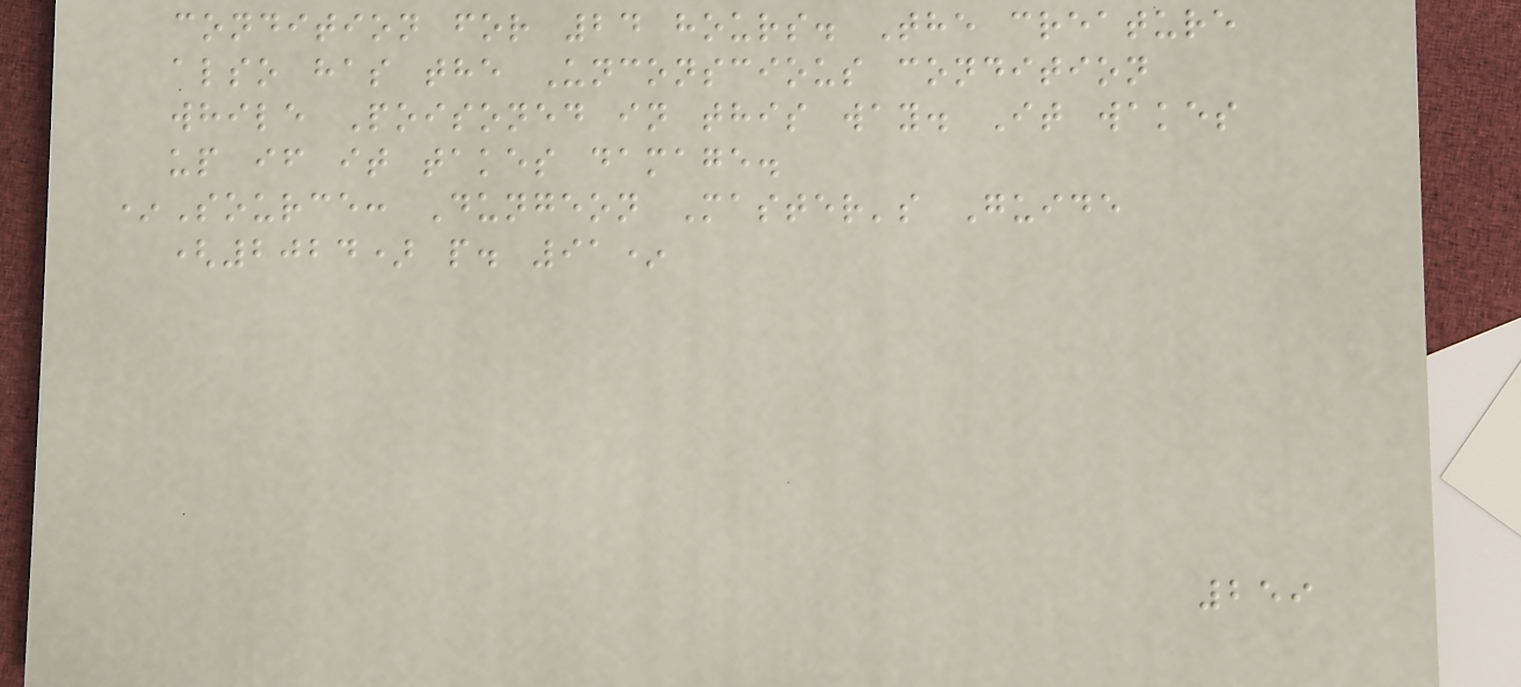condition for 24 hours. The creature
also has the Unconscious condition
while Poisoned in this way. It wakes
up if it takes damage.
*Source: Dungeon Master's Guide
(2024) p. 91*
259
